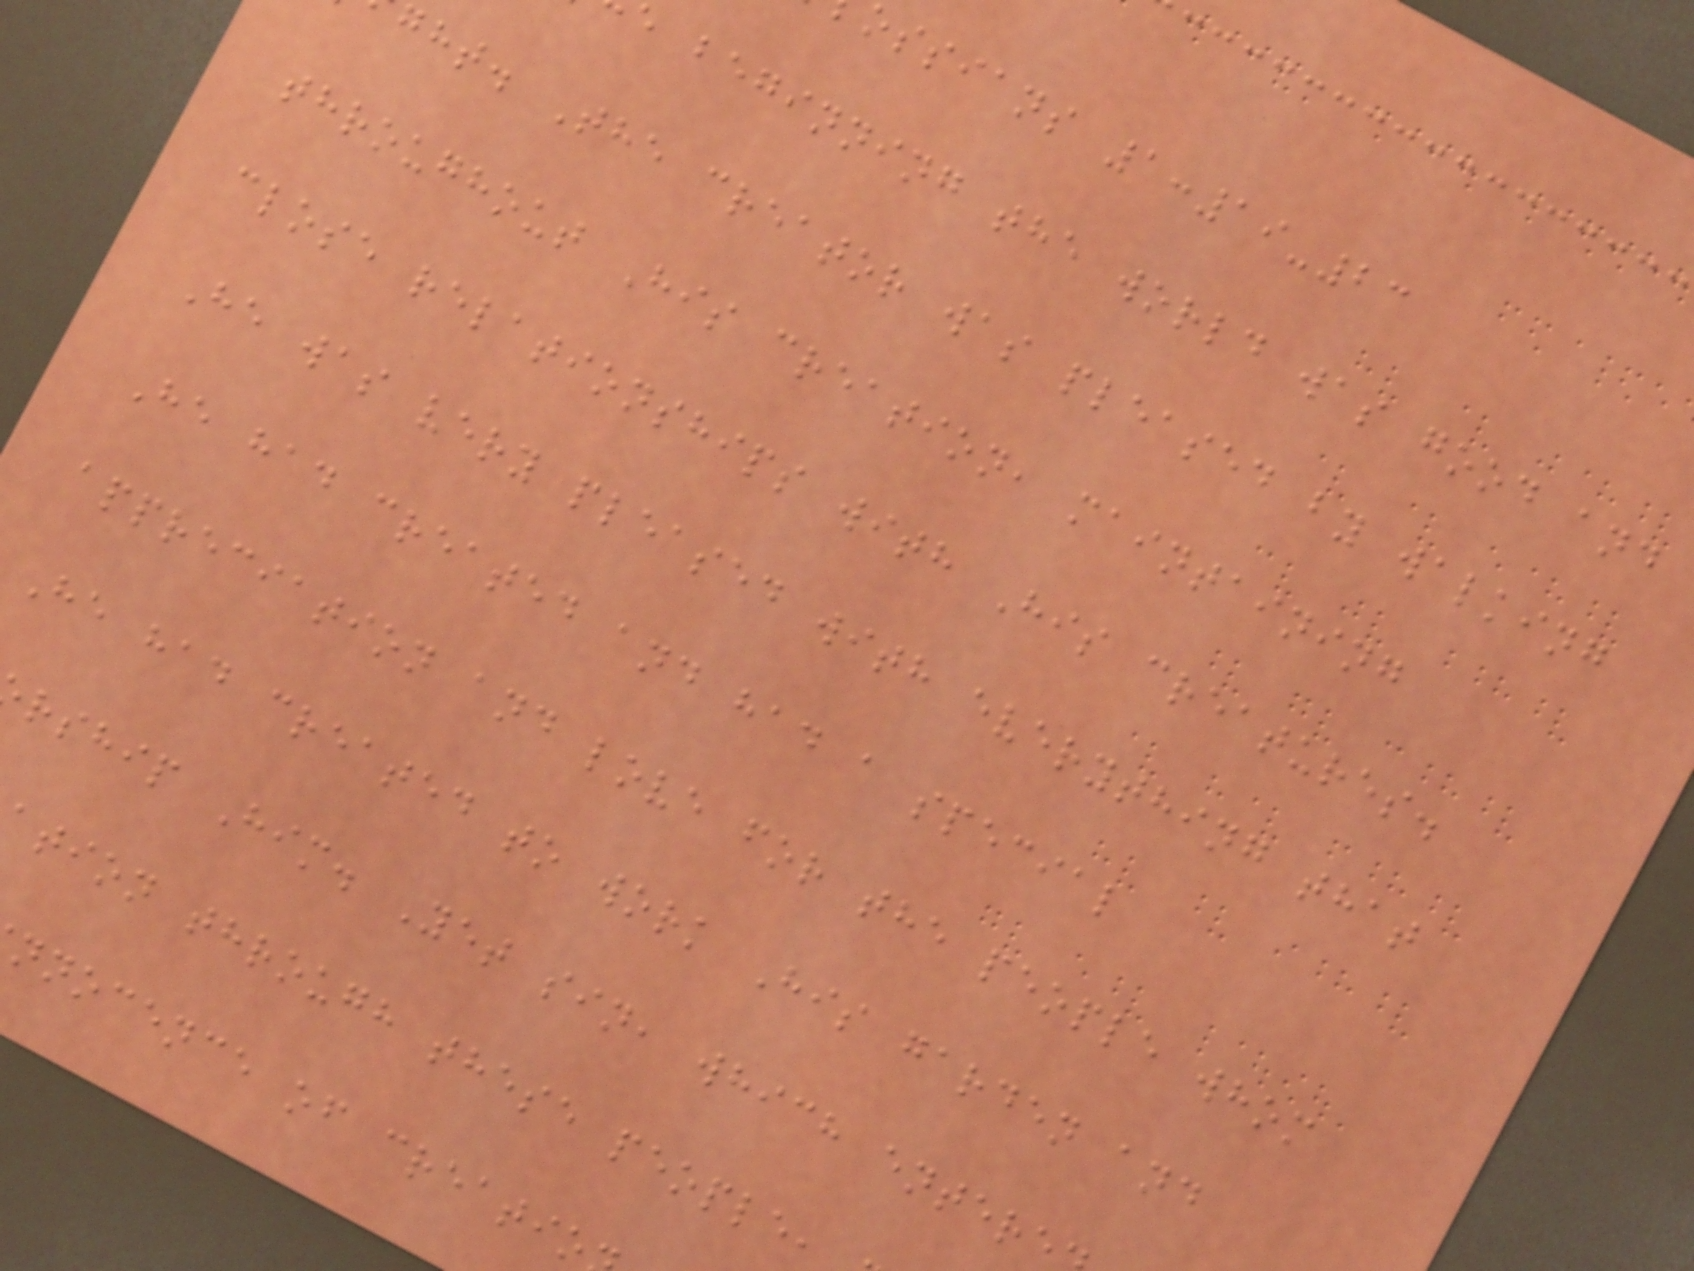ossians 1:19-23
e beginning the world was good and
ght. The creator was pleased by walking
throughout His creation, maintaining
close relationships with His creatures.
He was very pleased with everything that
He had created and had a special
appreciation and love for the people whom
He had created to work His garden and
rship Him. Yet sin, which entere
ation through these people,
nnocence of creatio
